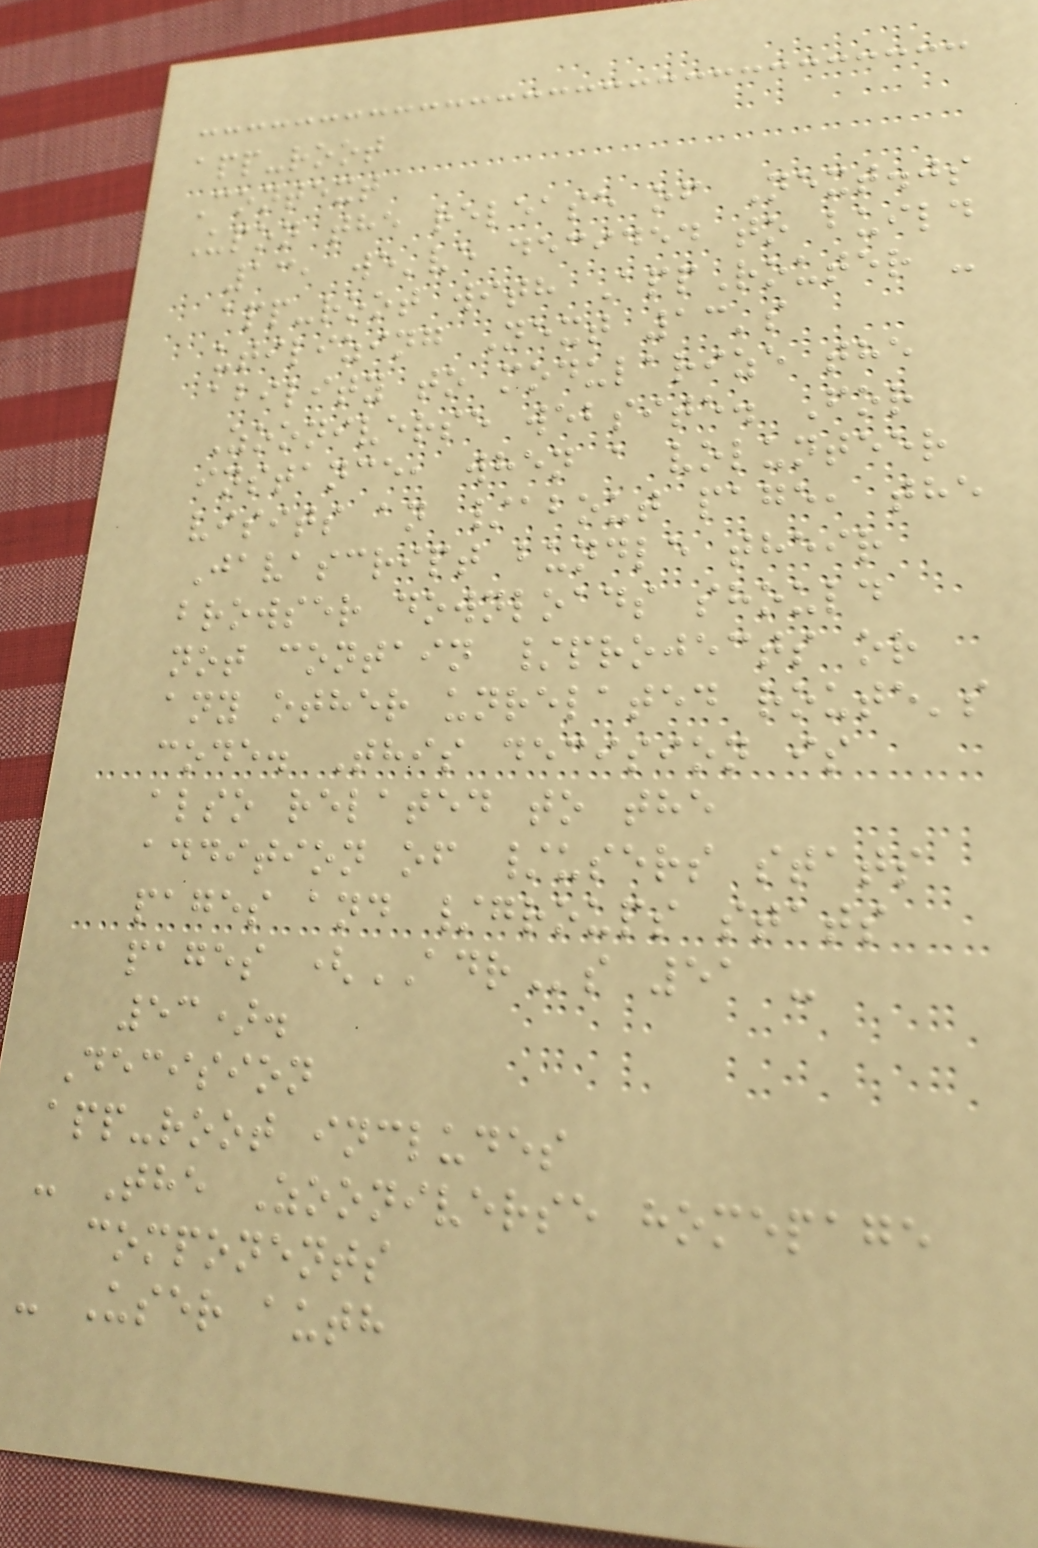app-root
Context
Upon the release of Next.js
13, we've decided to build
app-root with AppRouter -
utilizing Next 13's
ability to modularize the
Zooniverse website. For
instance, when a volunteer
visits an /about page, the
Javascript bundle their
browser downloads should
not contain /projects or
any other unrelated route's
code. This decision is
also related to the
addition of /users stats
pages and /groups stats
pages (ADRs 51 -
53).
Decision
app-root includes
- The Zooniverse homepage
components
- User auth
